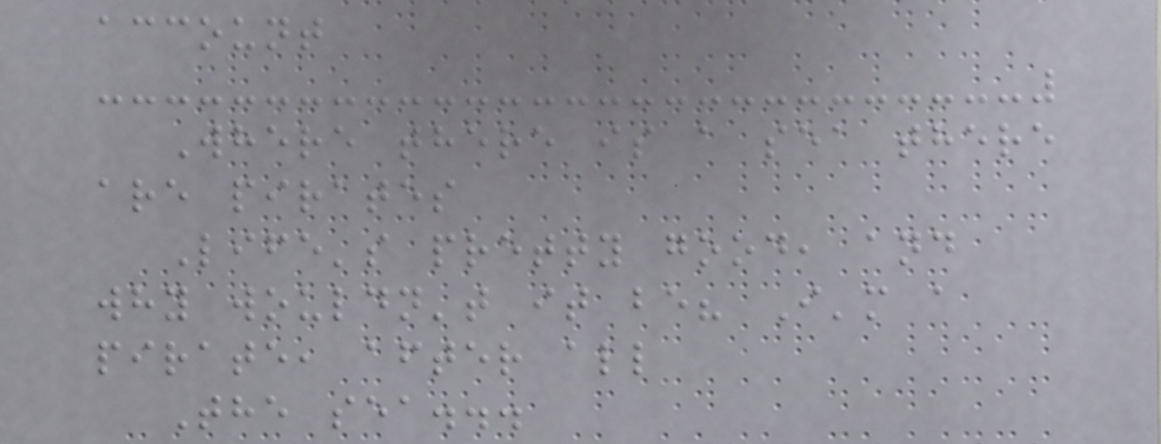account
Where there is a sea there
are pirates
Life's pretty good, and
why wouldn't it be? I'm a
pirate, after all
The sea...
